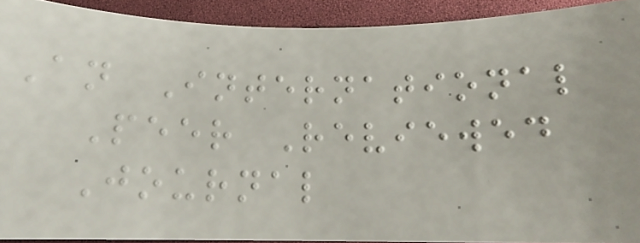An International
Peer Reviewed
Journal
